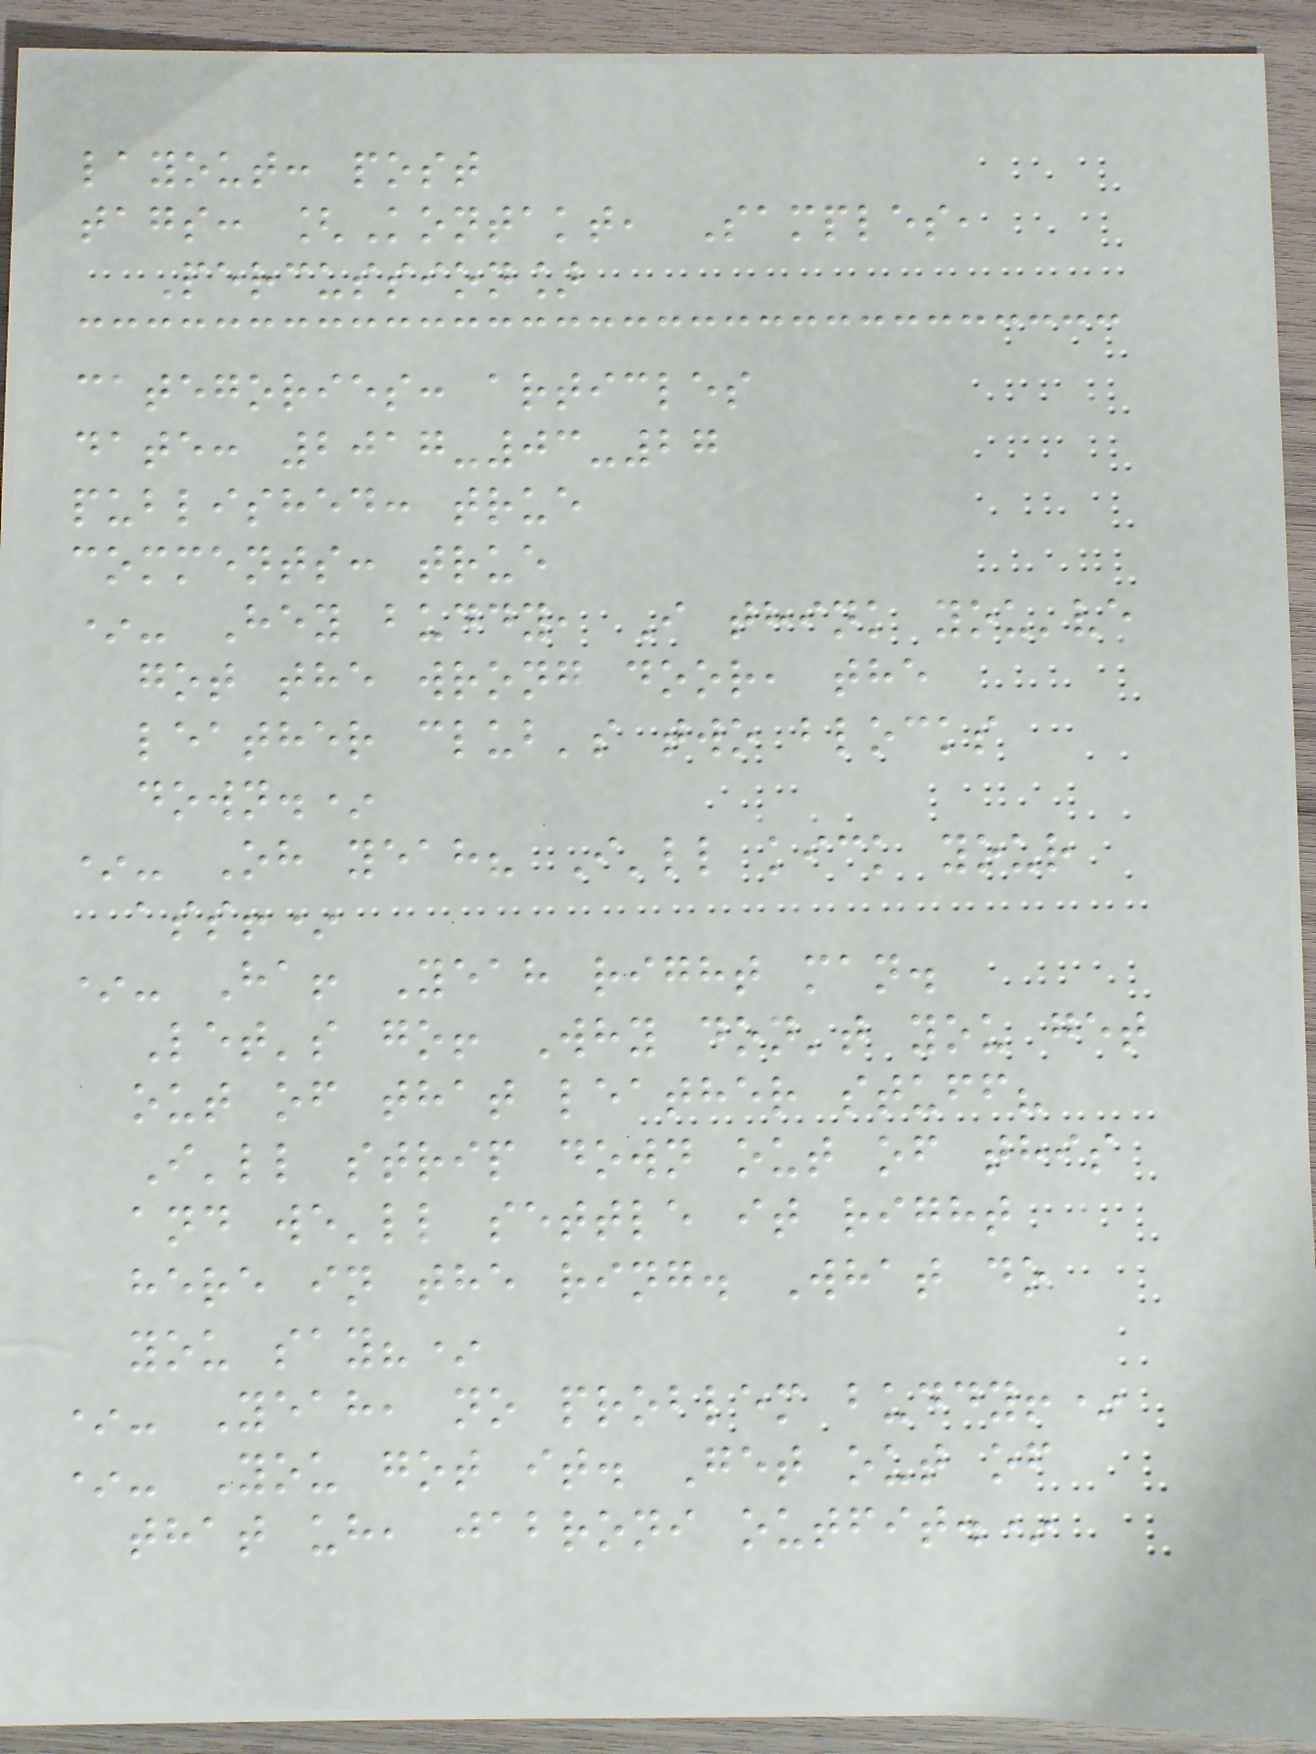layout: post
tags: [Kontakt, Samples,
Percussion]
categories: articles
date: 2017-03-27
published: true
comments: true
*- Hey buddy, I think you've
got the wrong door, the
leather club's two blocks
down.*
*- Oh yeah? I'll kick your
ass!*
*- Ha! Yeah right man.
Let's go! Why don't you get
out of that leather stuff?
I'll strip down out of this
and we'll settle it right
here in the ring. What do
you say?*
*- Yeah, no problem buddy!*
*- You got it. Get out of
that uh, jabroni outfit.*
